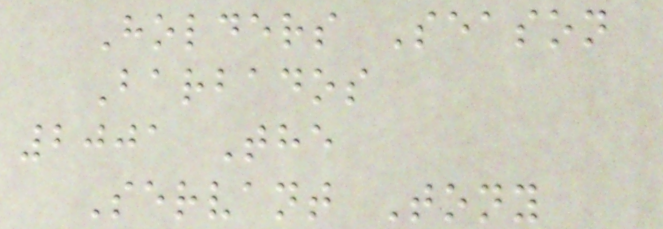Holders Season
Barbados
2001 The
Servant Tony
